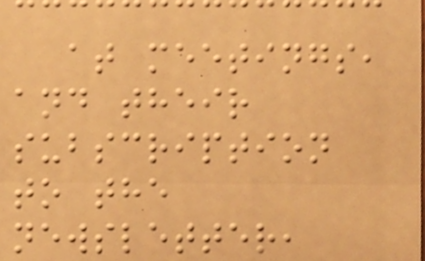at meetings,
and their
subscription
to the
newsletter,
